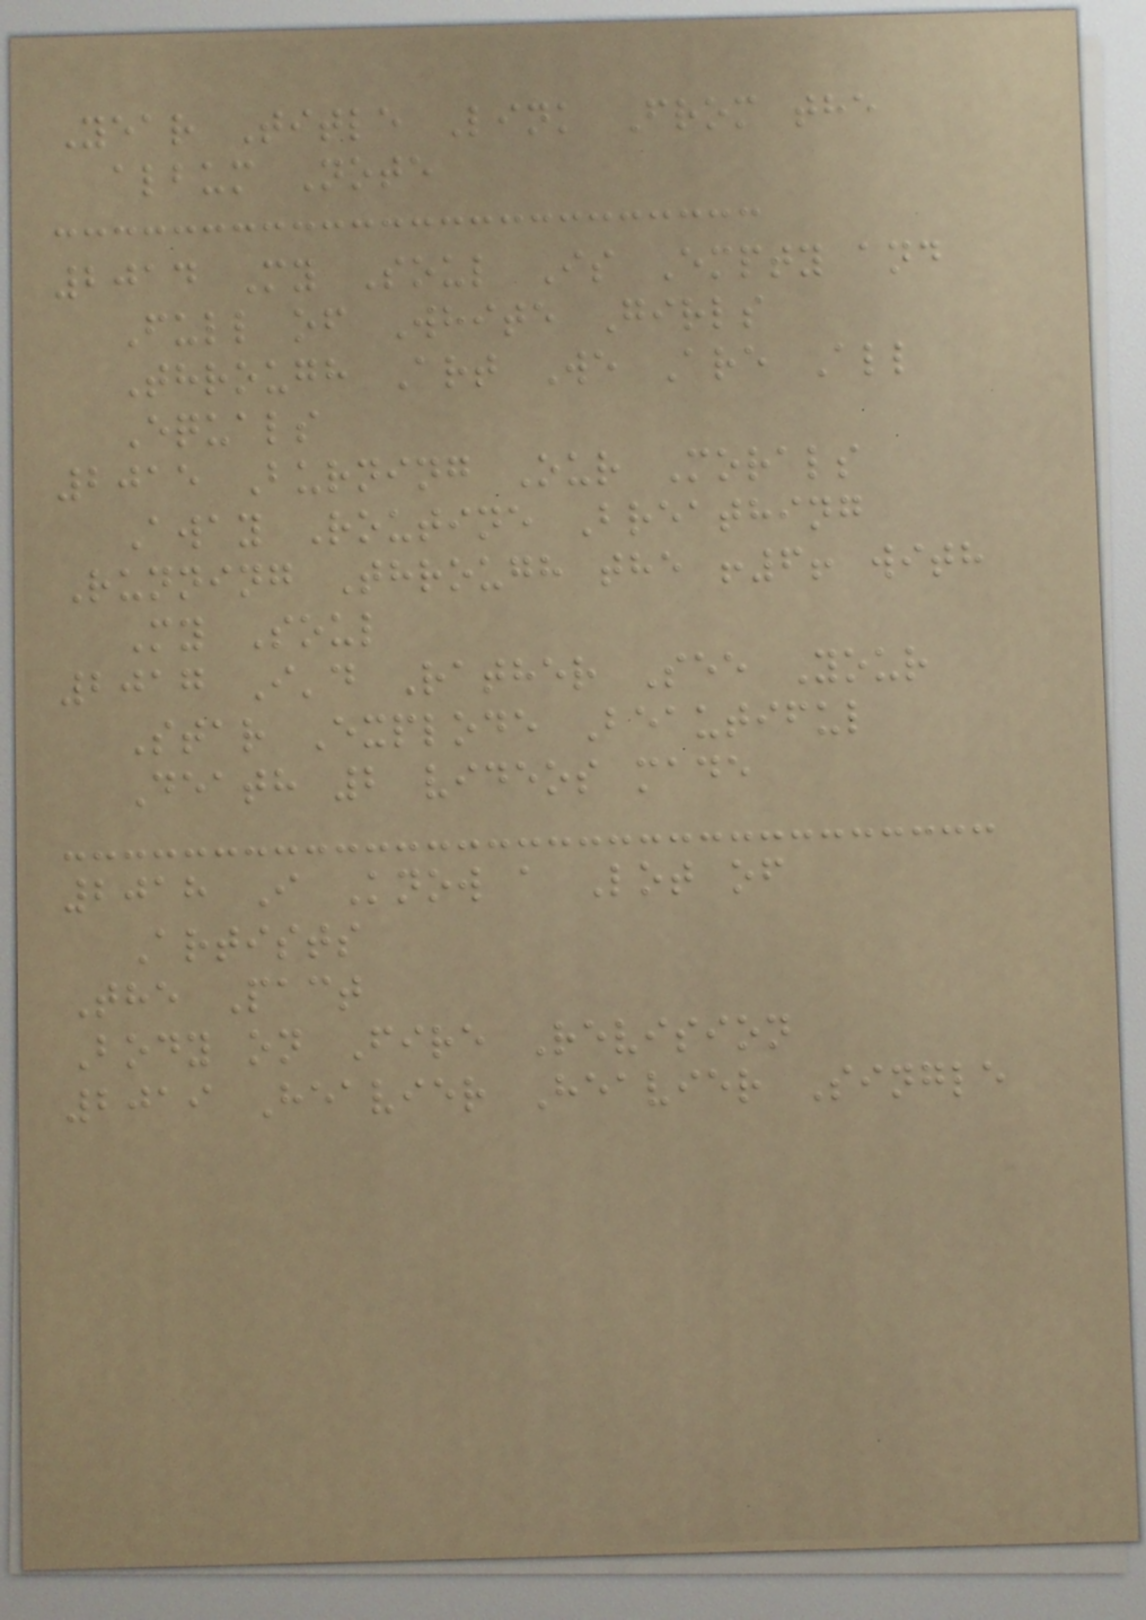Year Title Link From the
album Note
2014 My Soul Is Empty and
Full of White Girls
Through Art We Are All
Equals
2015 Burning Our Morals
Away Routine Breathing
Running Through the !6! with
My Soul
2017 I'd Rather See Your
Star Explode Beautiful
Death 2 videos made
2018 I Know a Lot of
Artists
The Pact
Body on Fire Revision
2019 Heavier Heavier Single
